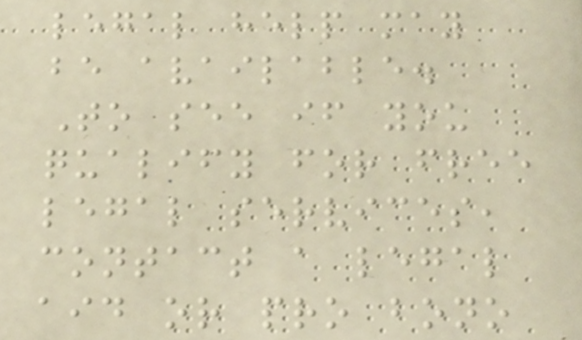legal help may
be available.
To see if you
qualify for free
legal services,
contact a legal
aid or pro bono
